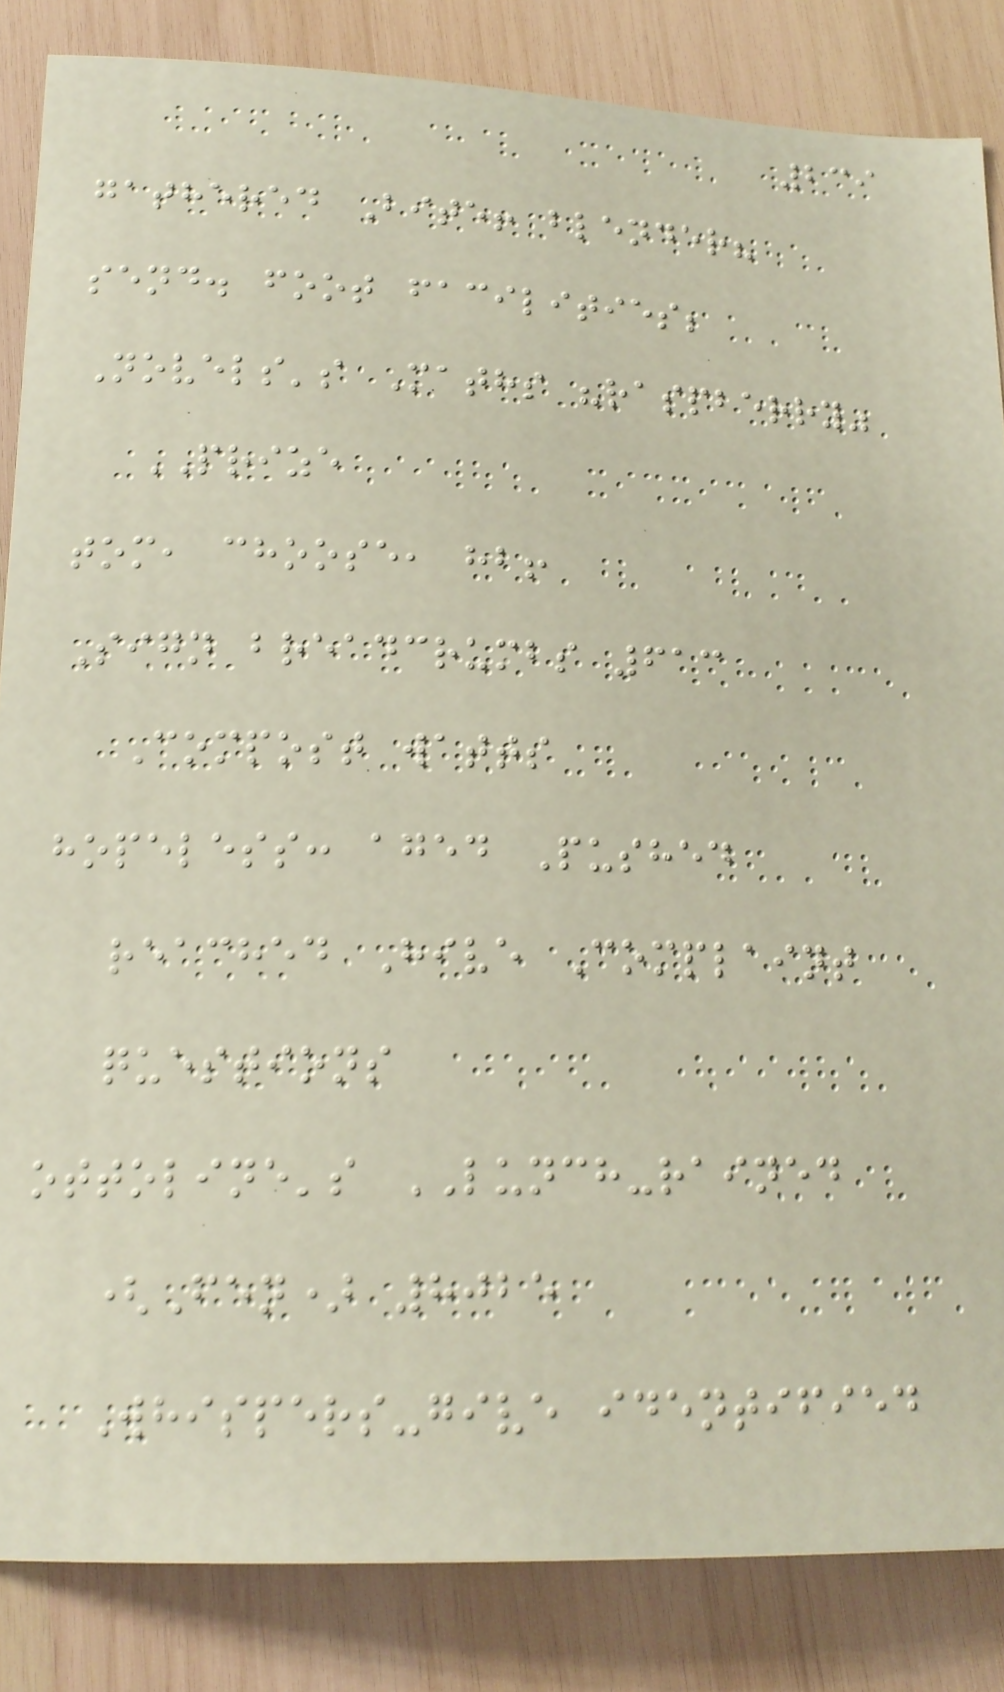239
gathered Bite! blender?
send. foot facilities;
Novels's Maths "raspberry"
PRIZE
tom, choose, hb!
Sign breadcrumbs 613
Compost watts
hopeless: aged Pushed
reached Hive Complaint
questions
ottoline's LUNCH-rained
(Fen) 8025
Whispers-give identified
